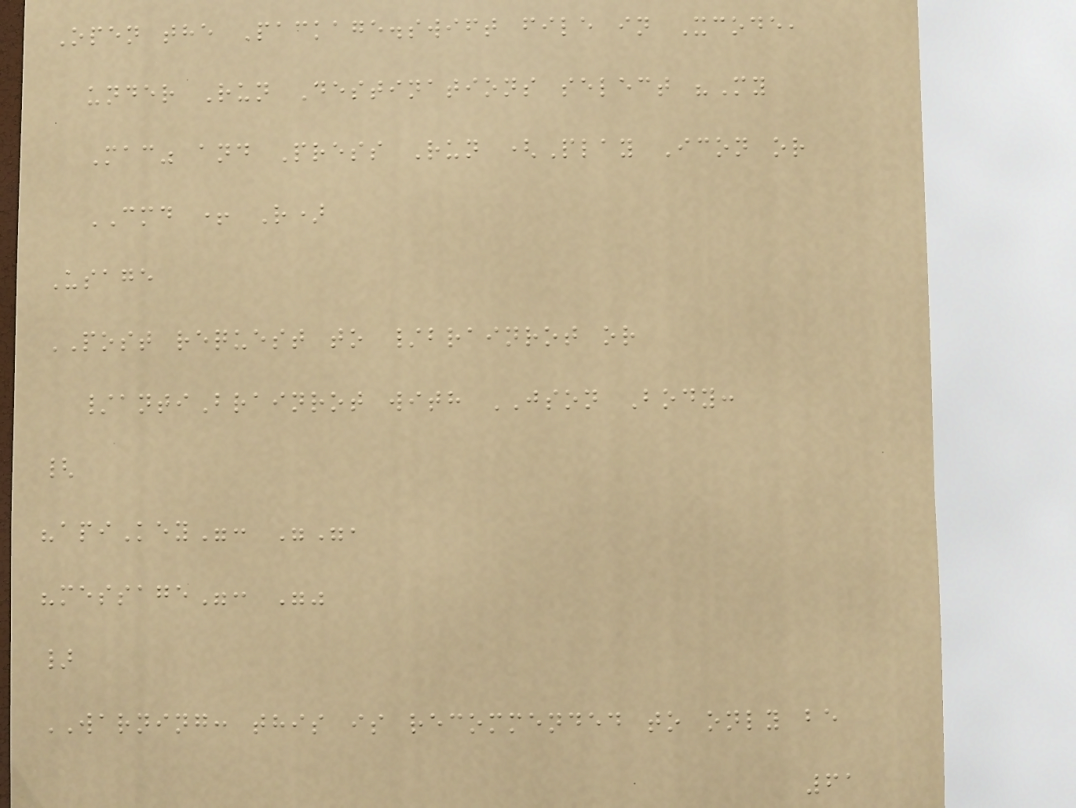Open the Package.swift file in Xcode,
under Run Destinations select "My
Mac" and Press Run (Play Icon or
CMD + R)
Usage
POST request to /brainrot or
/antiBrainrot with JSON Body:
{
"apiKey": "",
"message": ""
}
WARNING: this is recommended to only be
61
